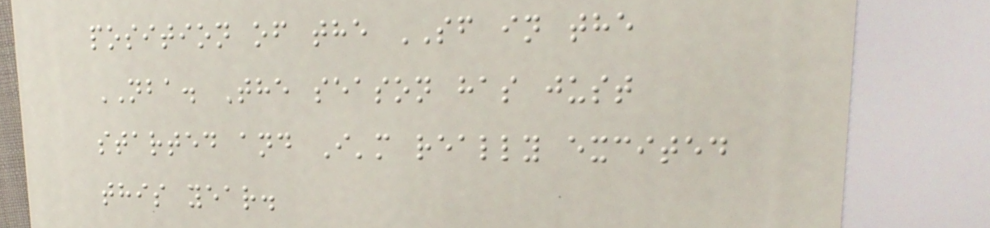position of the SF in the
NBA. The season has just
started and I'm really excited
this year.
